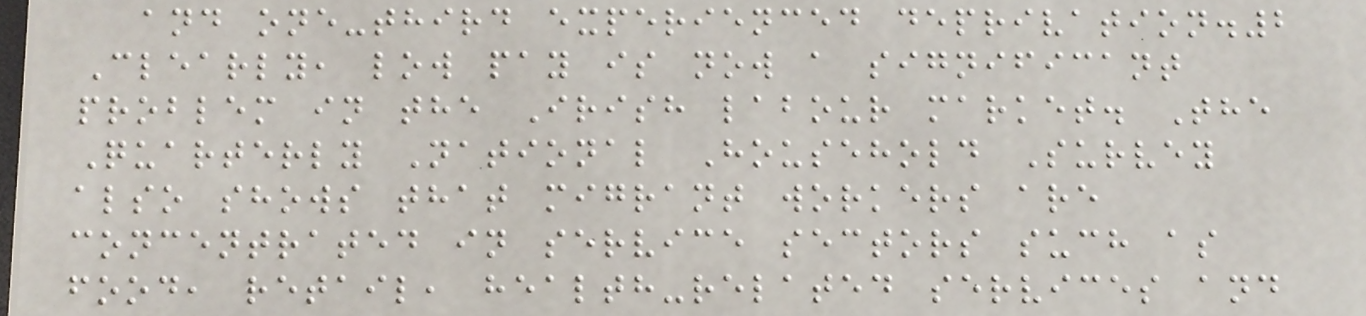and one-third experienced deprivation.2
Clearly, low pay is now a significant
problem in the Irish labour market. The
Quarterly National Household Survey
also shows that migrant workers are
concentrated in service sectors such as
food, retail, health-related services and
